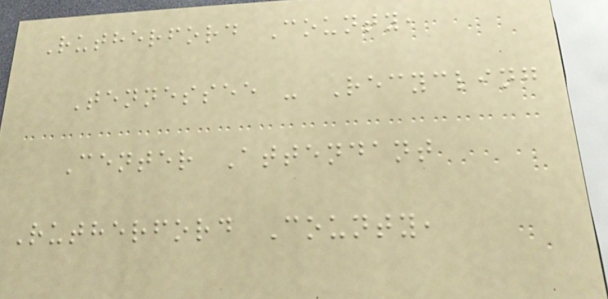Rutherford County,
Tennessee - Recycling
Center Attendant
Rutherford County,
